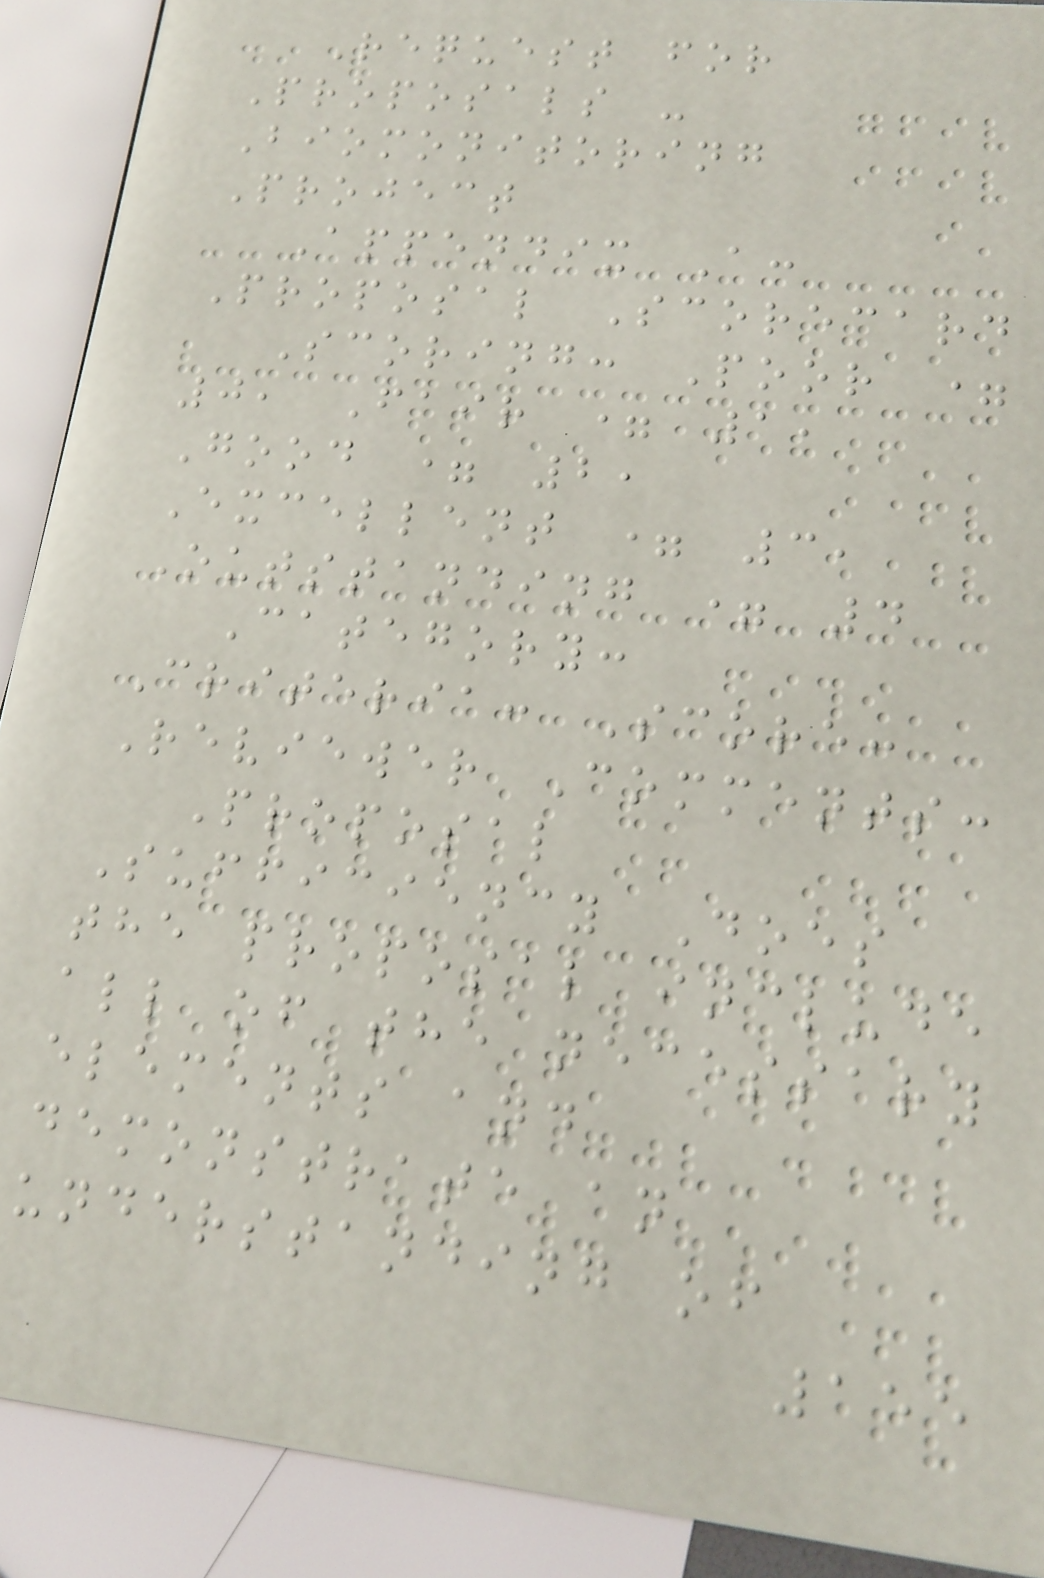Request for
Proposals -
Biomonitoring
Project
Appendix A:
Proposal Scorecard
Scoring: Poor =
0, Fair = 1,
Good = 2,
Excellent = 3,
Outstanding = 4
Category:
Criteria: Score:
Reviewer Comments:
Proposal
Sufficiency Does
the proposal include
all of the necessary
elements and
demonstrate an
understanding of
155
